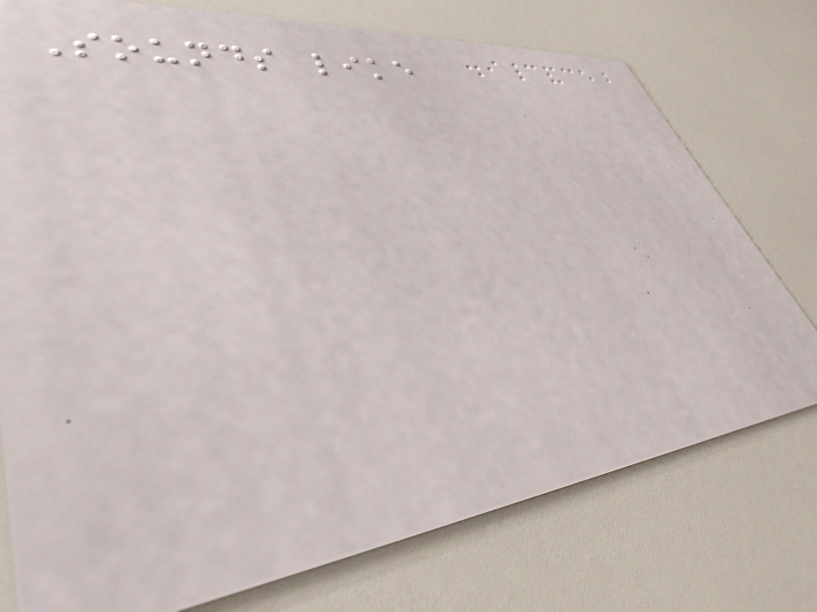Sounds like
